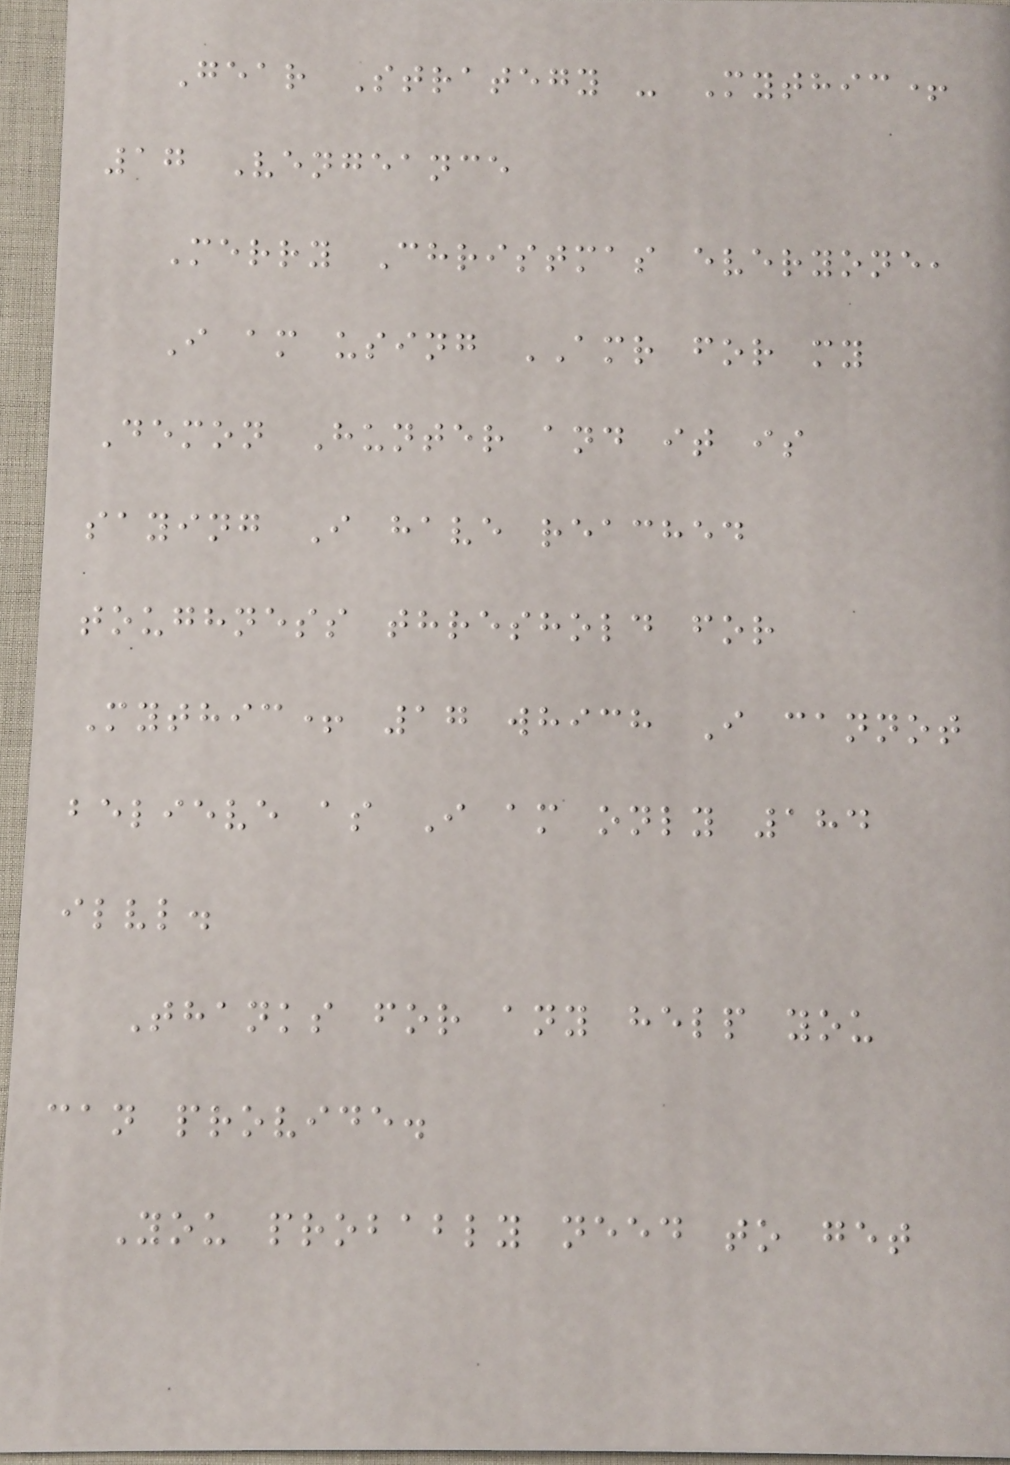Gear Strategy - Mythic+
17 Vengeance
Merry Christmas everyone,
I am using AMR for my
Demon Hunter and it is
saying I have reached
toughness threshold for
Mythic+ 17 which I cannot
believe as I am only 184
ilvl.
Thanks for any help you
can provide.
You probably need to get
